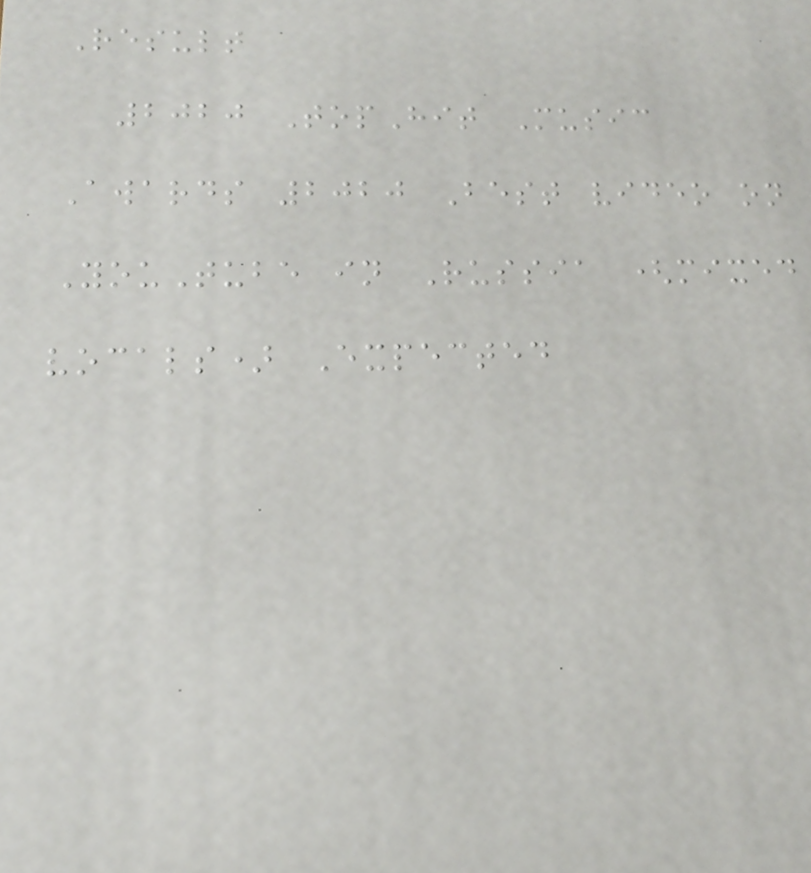Result
2020 TopHit Music
Awards 2020 Best video on
YouTube in Russia (mixed
vocals) Expected
